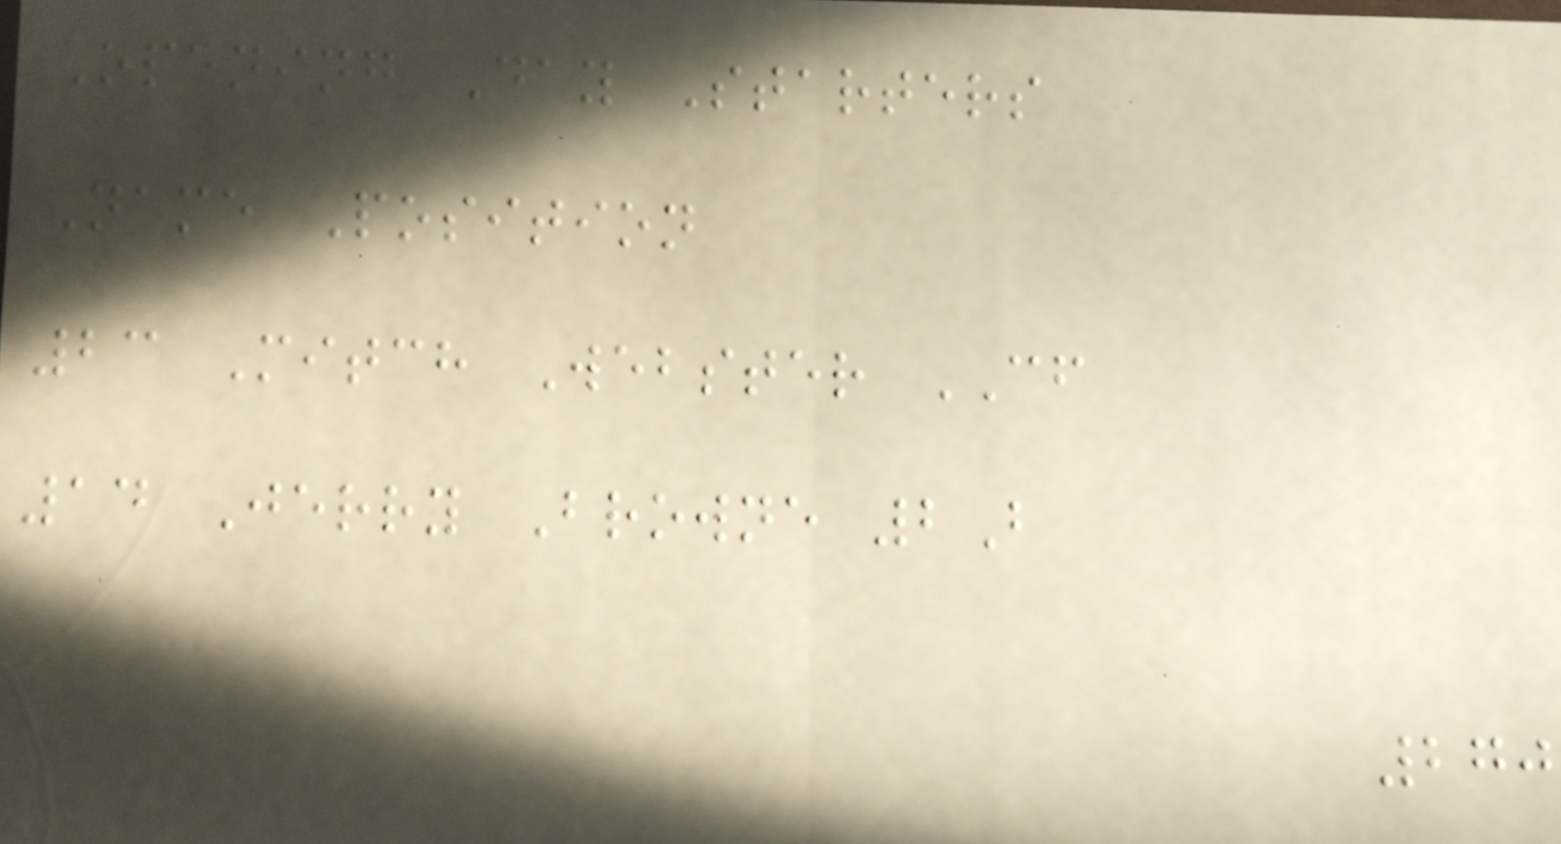Opening Day Starters
Name Position
23 Mitch Webster CF
14 Jerry Browne 2B
270
